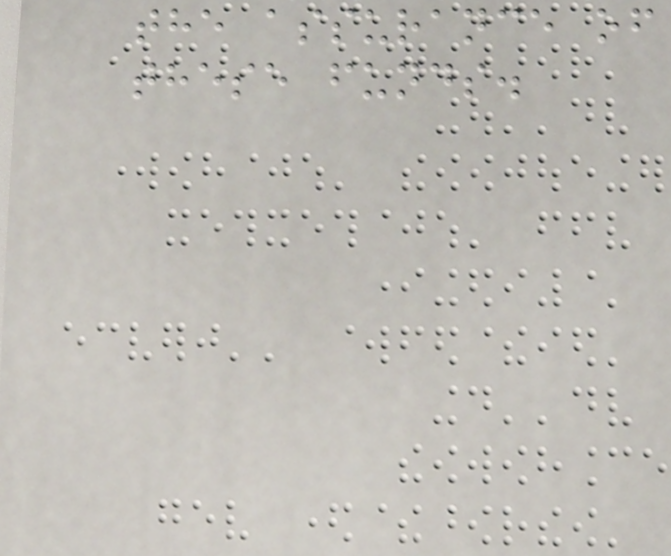the assurance of
these funds.
